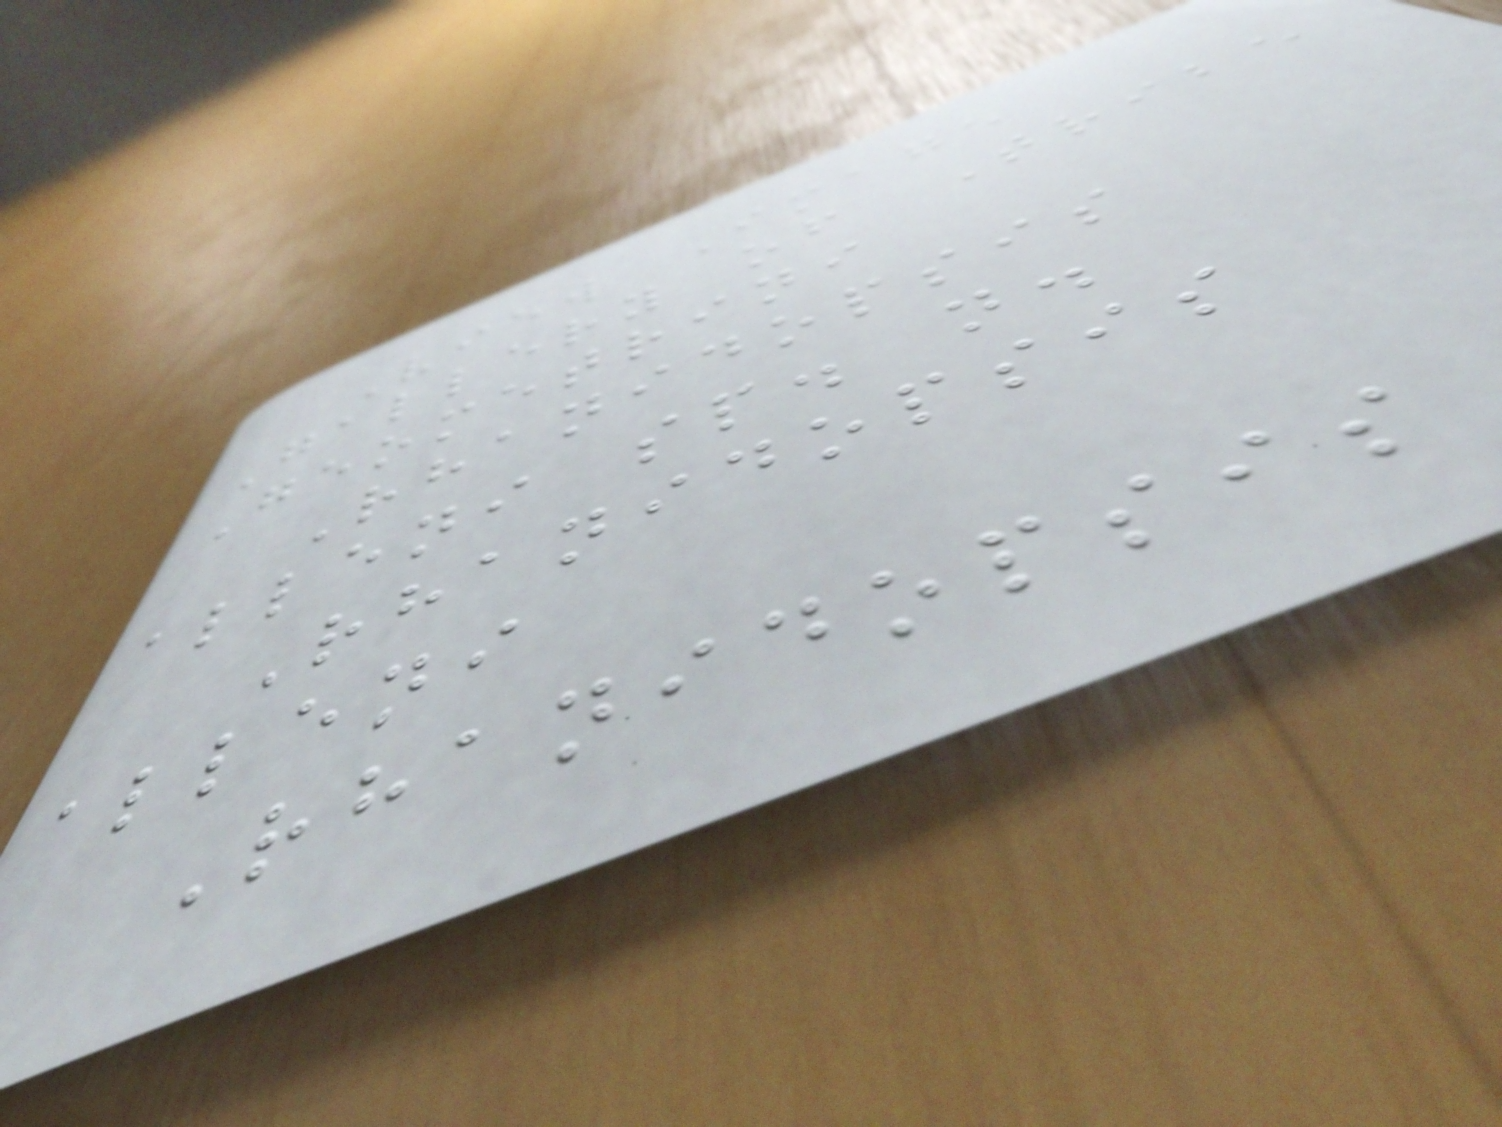View Image
Gallery of Tribe
Geometrini
Rhanidopsis
alleni sp. n.
Rhanidopsis
alleni
Rhanidopsis
